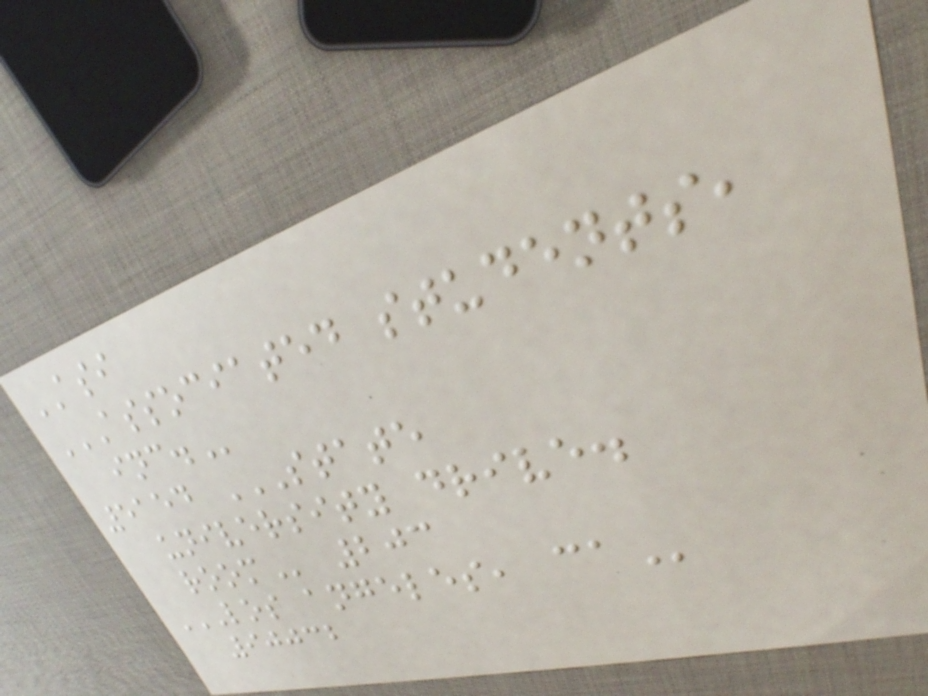ASI
ASSOCIATED STUDENTS,
INC.
5154 STATE
UNIVERSITY DRIVE.
ROOM 203
LOS ANGELES, CA
90032
